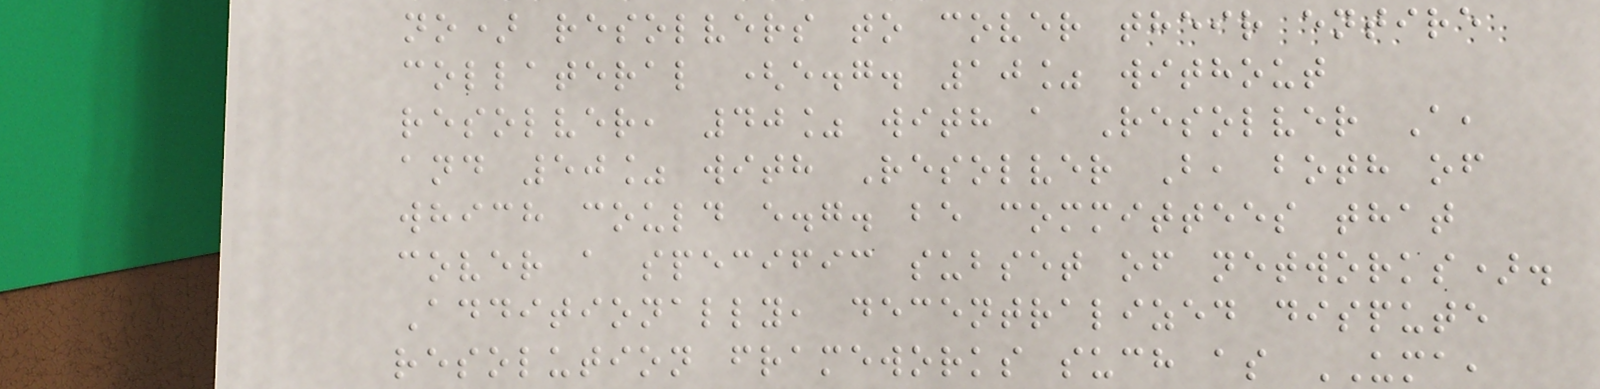no) resolvers to cover their entire
collateral (e.g. 10% without
resolver, 40% with a Resolver A,
and 50% with Resolver B, both of
which could e.g. be committees that
cover a specific subset of networks).
Additionally, decentralized dispute
resolution frameworks such as UMA,
